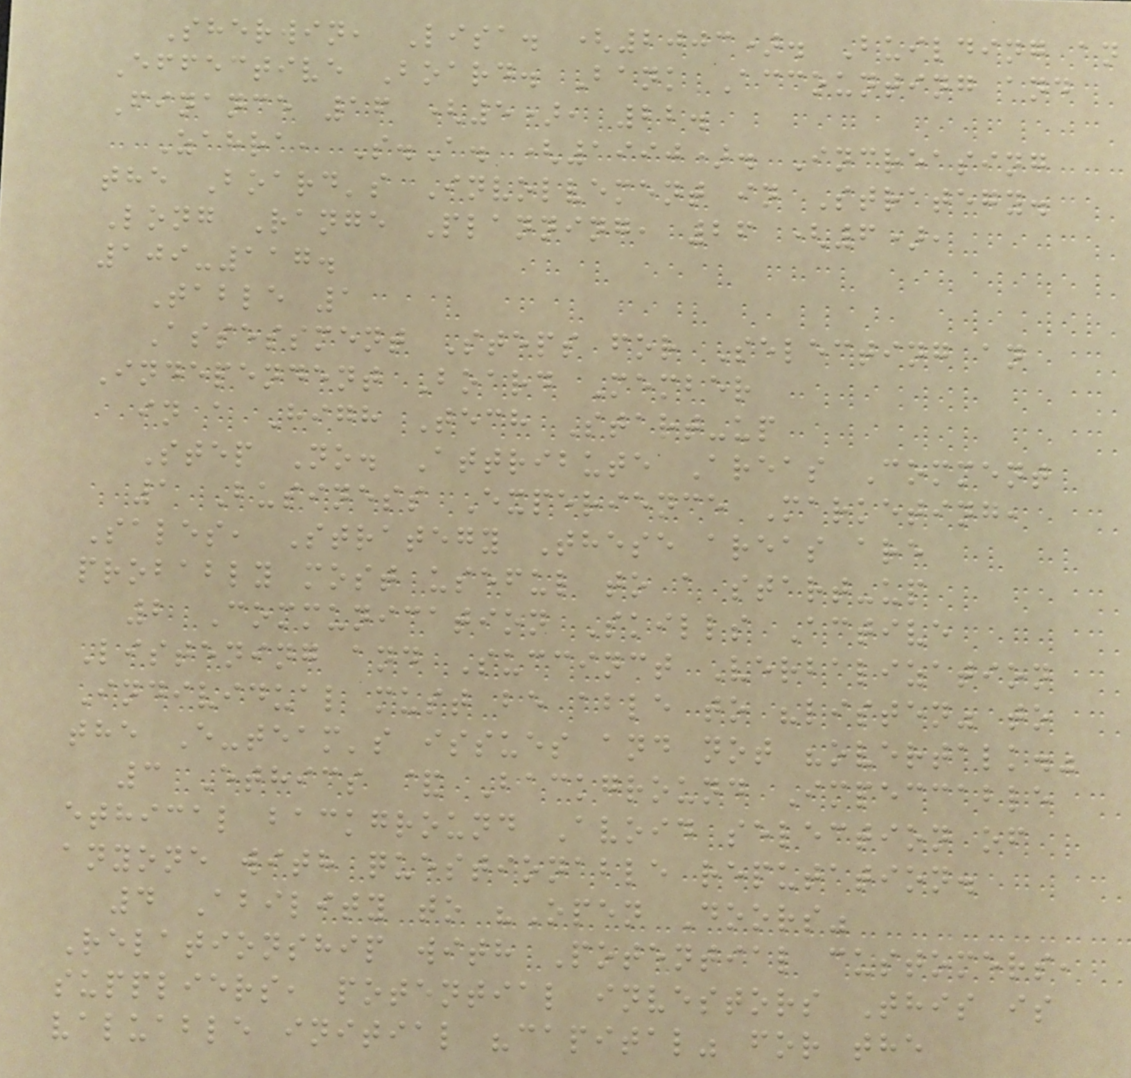Sherwin, Lisa. (2003). Building an
Effective Board. Bank Accounting and
Finance 16 (5), 22.
Zahra, S.A. (1990). Increasing
the Board's Involvement in Strategy.
Long Range Planning, 26 (6),
109-117.
Table 1
Assessment Steps for Selecting an
Independent Board Member
in a High Tech Start-up
Step No. Attribute Areas Comment
1 Business Experience Marketing,
Sales, Strategy These areas are
probably most useful to a start-up
2 Communication Skills Active
Listening and Succinct Verbalization
Individual must be able to "listen" to
the E-team's issues and not "overtalk."
3 Ethics & Background Impeccable
ethical background Avoid selection of
anyone with questionable reputation.
4 Ability to "Open Doors"
Relationship with Potential customers,
suppliers, potential investors This is
valuable initial "capital" for the
